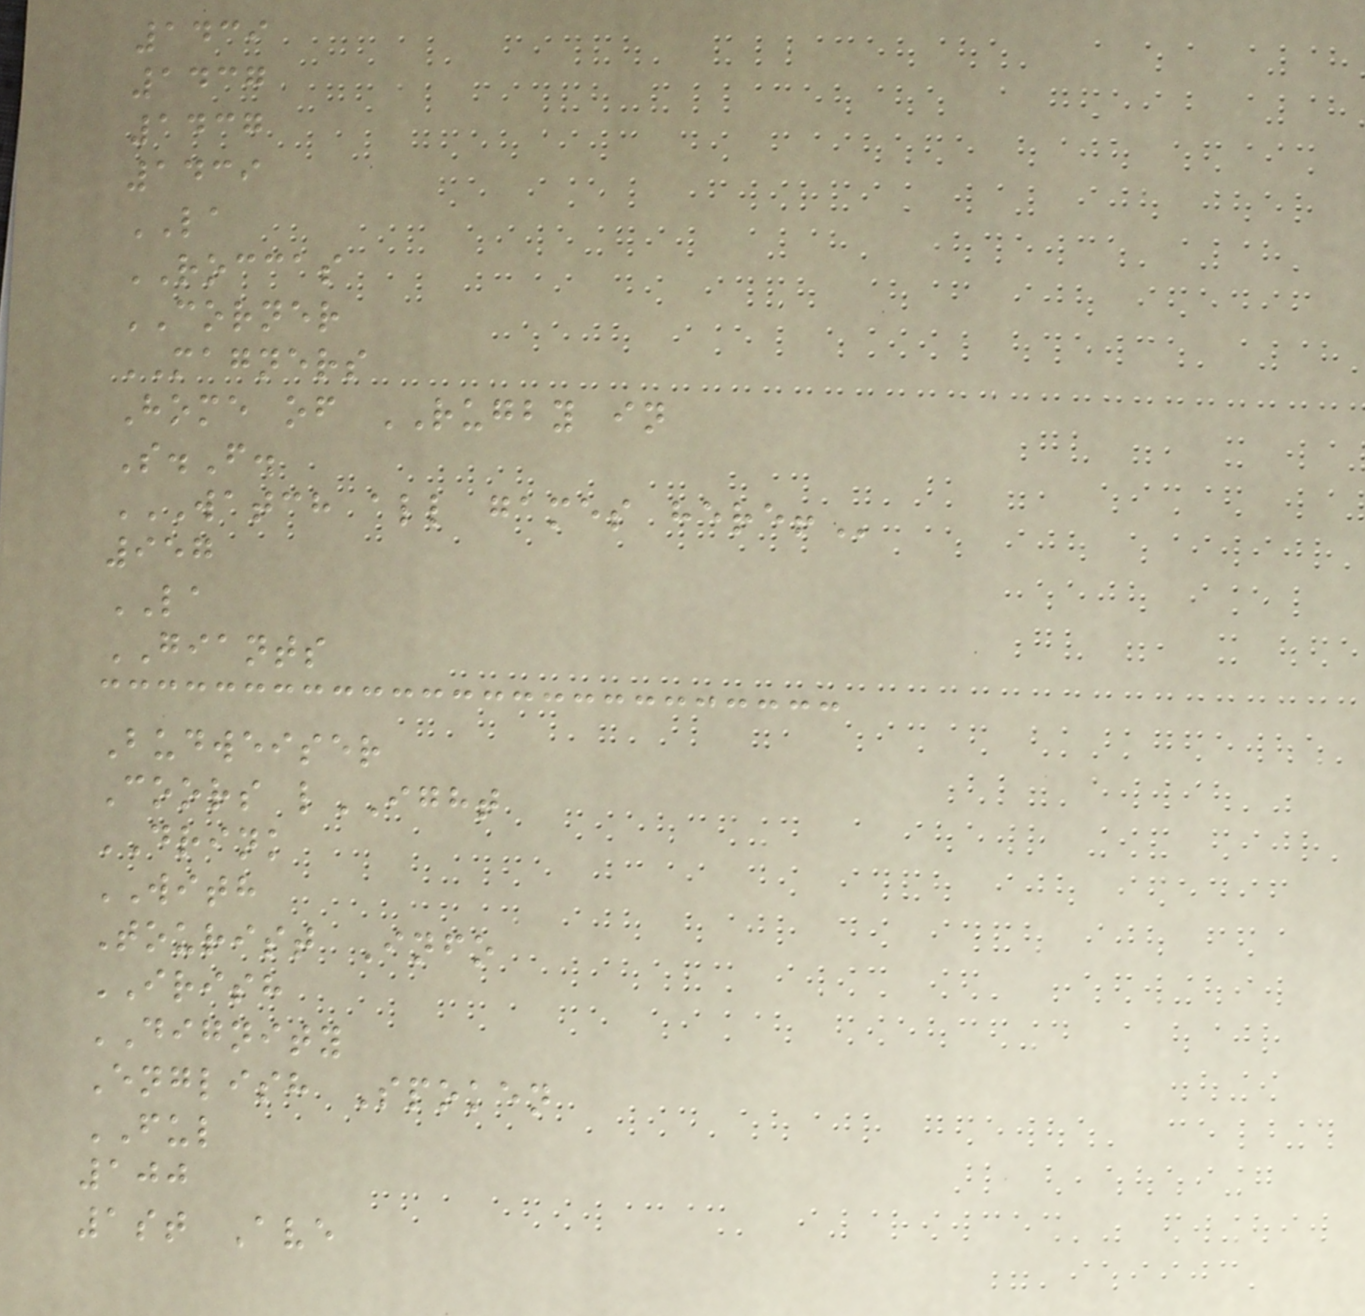1439
1437
1437
1439
LA
ROCCAS
CORNER
MAGNERS
Home of RUGBY in
S.F.
WATCH ALL GAMES HERE!
957
LA
GIANTS
Budweiser
Coors lIGHT
DRINK
WITH
Tourist Info
IRISH
DIGNITY
English Spoken
FUL
100
1st Ave
